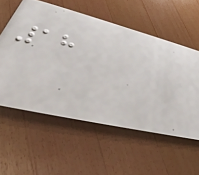18
